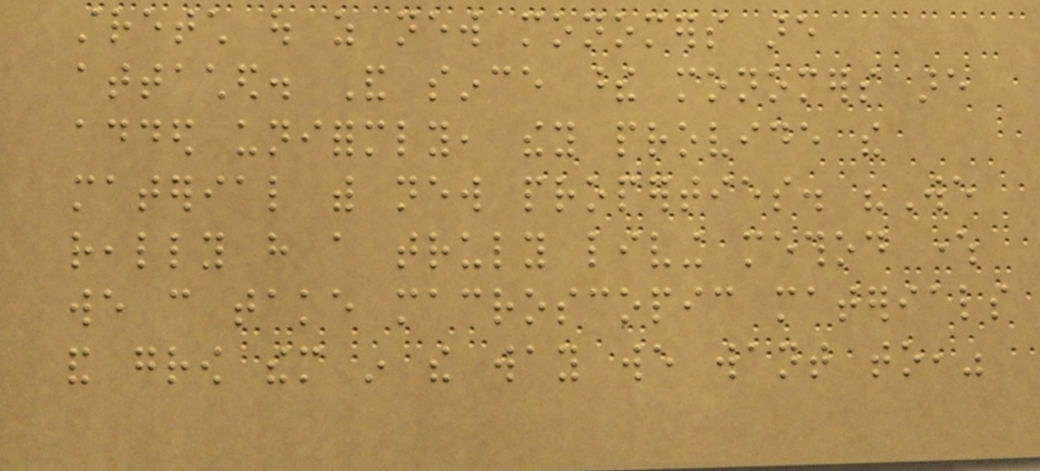stretch out as new monomers are
attached. And since these monomers are
added uniformly, they provide the
material with new properties. "We
really have a truly living method where
we can take macroscopic materials
and grow them in the way we want to,"
